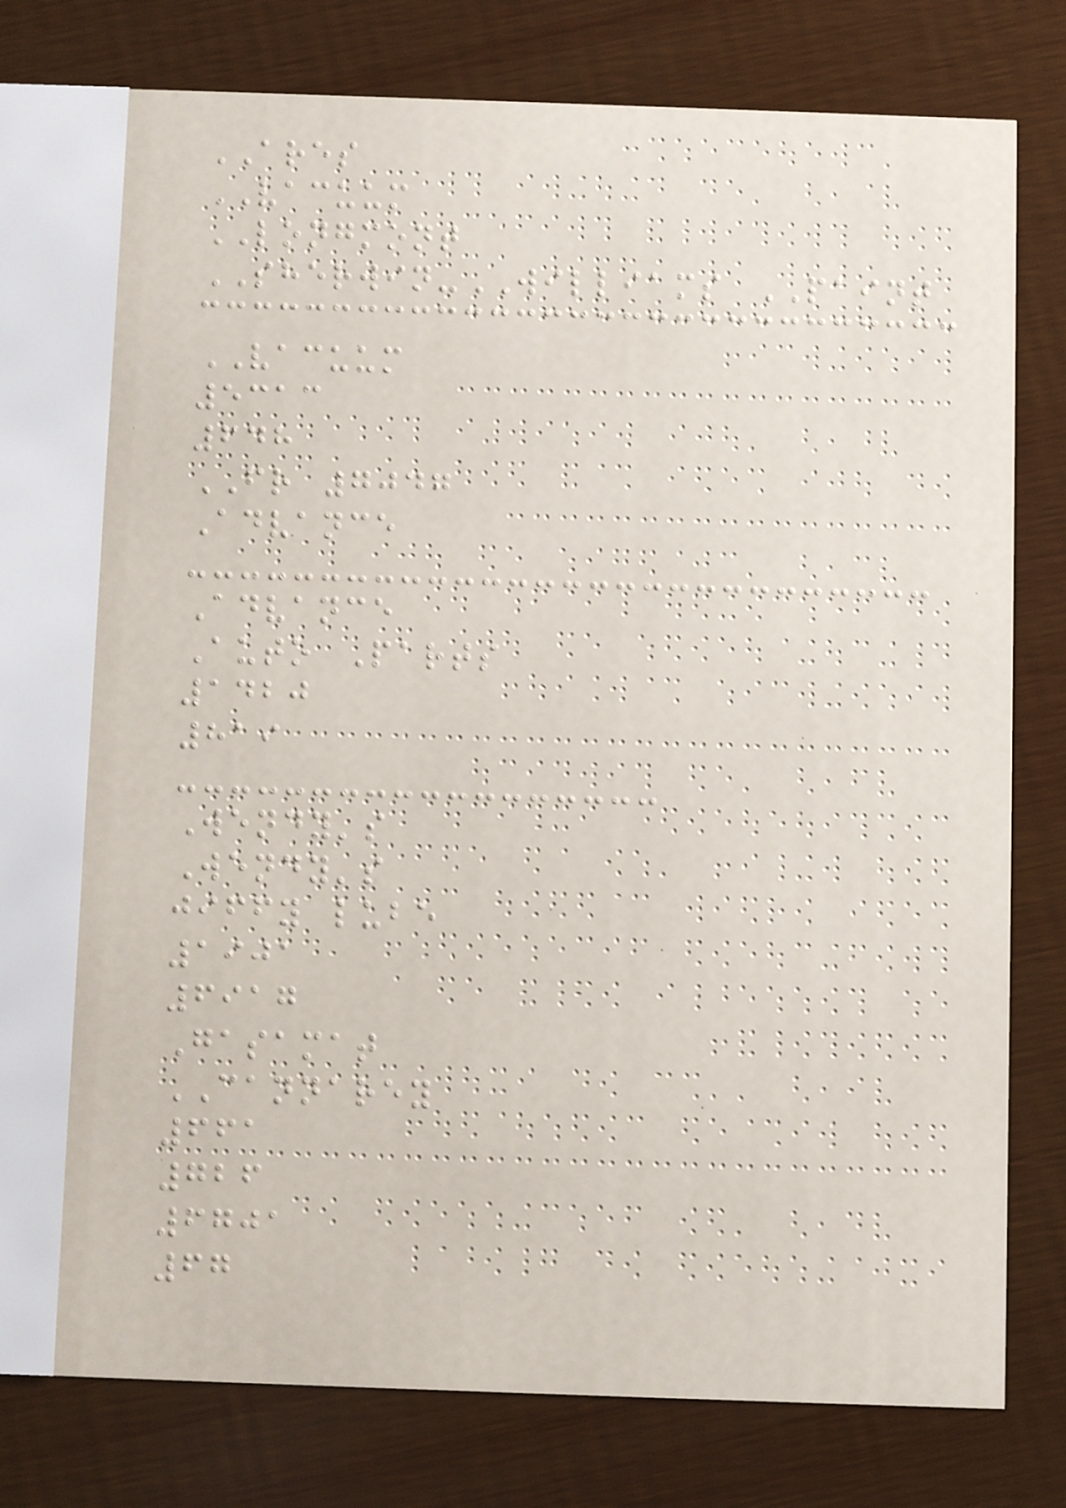ARES
VACUUM
LONGMONT
SHERWIN-WILLIAMS PAINT
VACUUM
5313
648
FR 7047
Advance
Advance
Auto Parts
1420
819
Wendy's
Wendy's
jiffy lube
1901
6917
Gasamat
CANNAREY
661
726
6701
67
